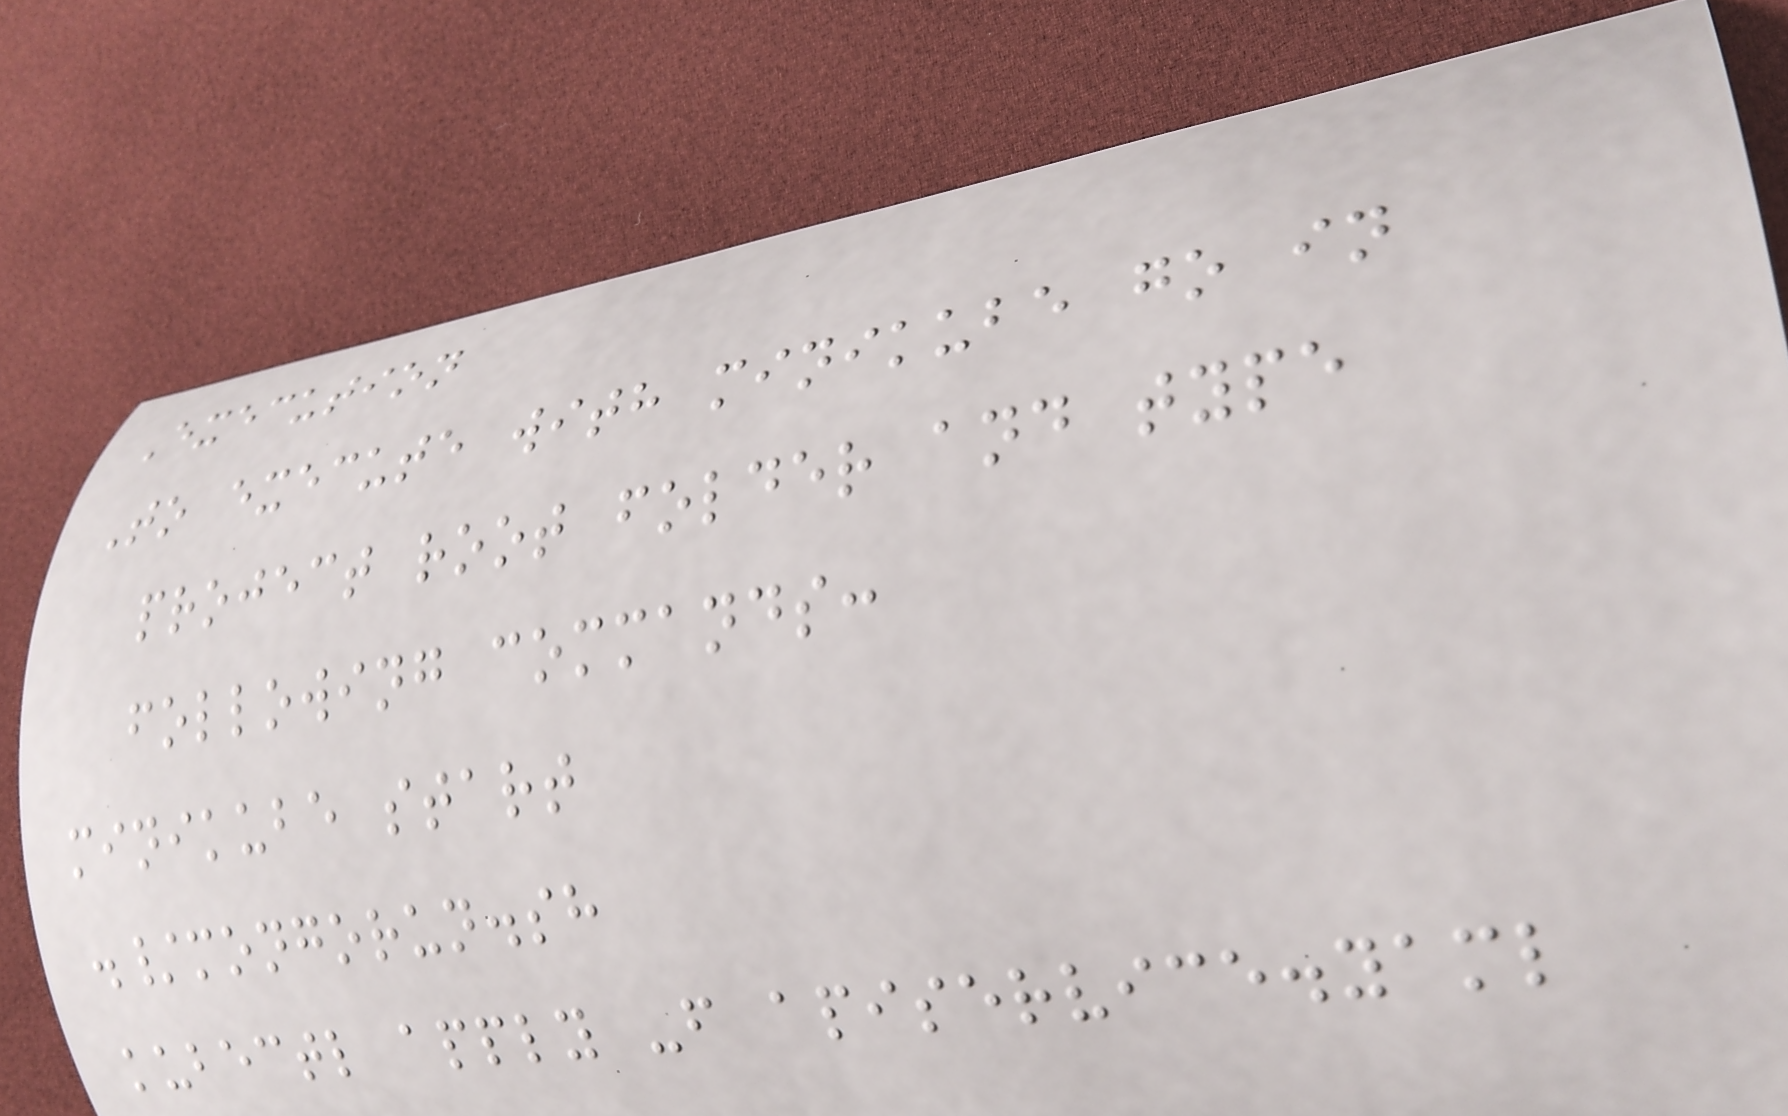Execution
To execute with minikube go in
project root folder and type
following commands:
minikube start
./mongorun.sh
kubectl apply -f apiservice.yaml
